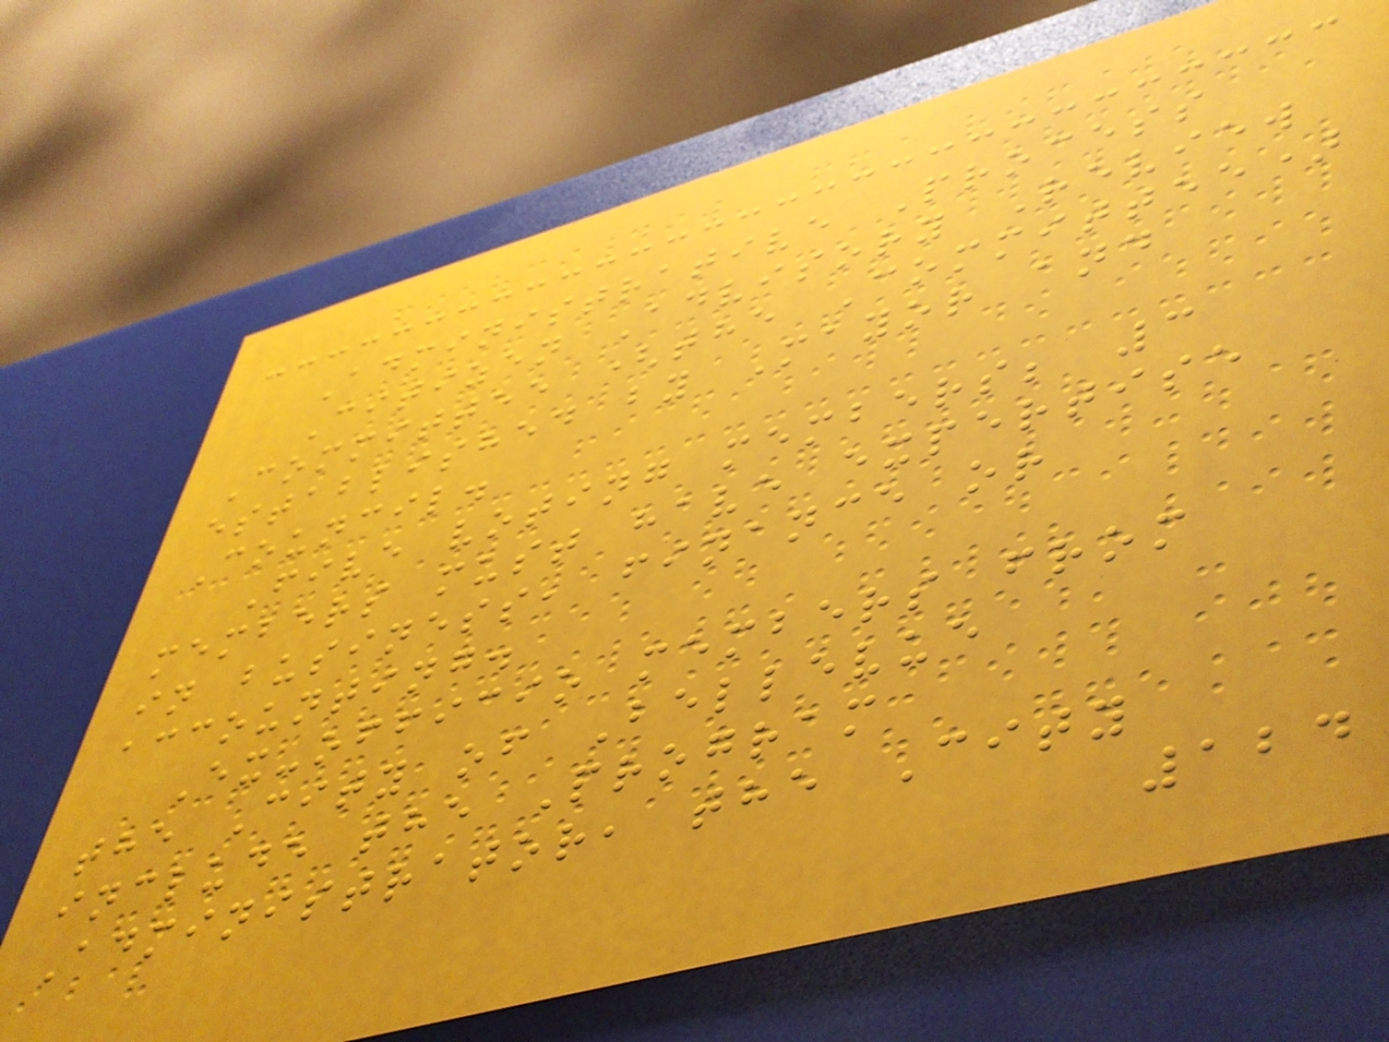Administrative Process
Citizen Advisory Review
Committee (the Committee)
established by Mayor and
Council.
Five voting members; 3
members must have expertise
in business, finance or
accounting.
Ex-officio members from
the City of Bellevue
include the Program
Administrator, the City
124
